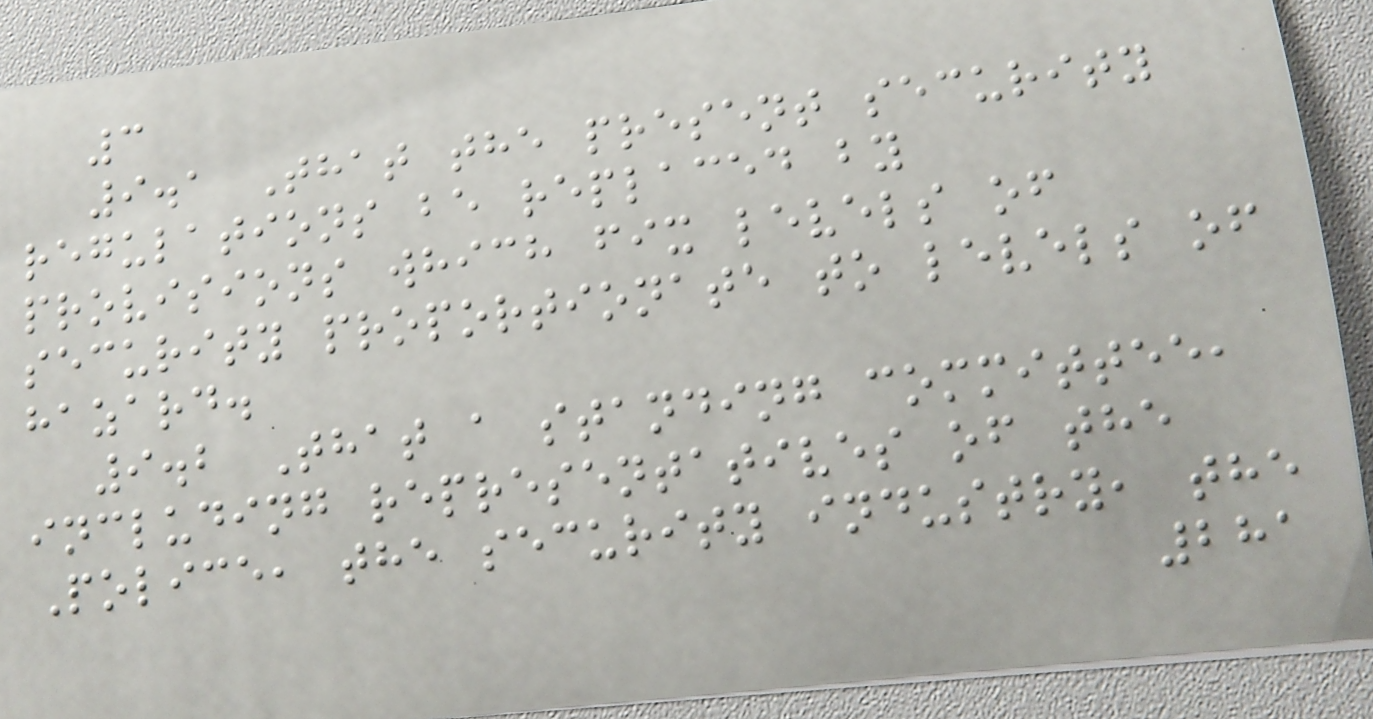3
9.1 That the present security
regulations be replaced by
provisions which fix levels of
security proportionate to levels of
hazard.
9.2 That a standing committee,
including representatives of the
Police, the security industry, the
281
